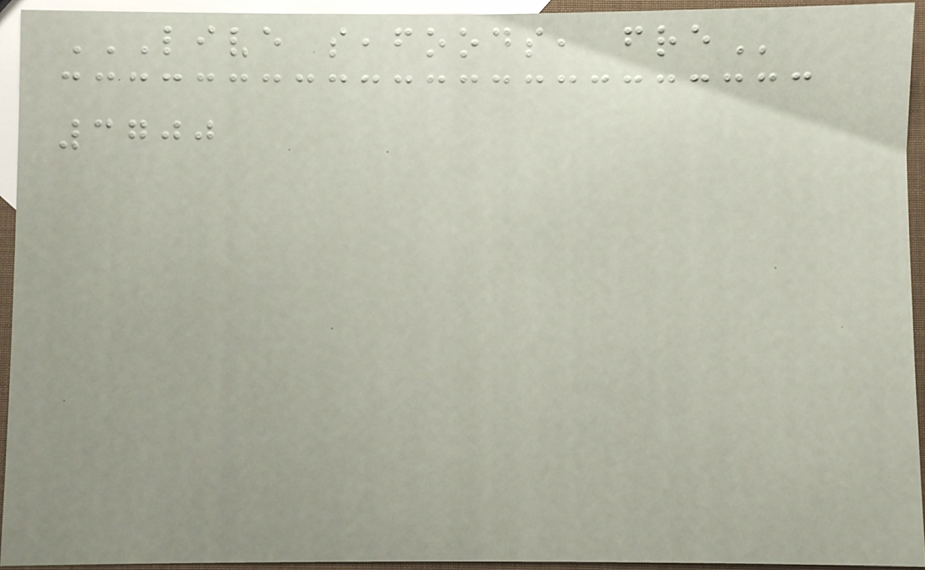LIVE SEAFOODS, FRE
3700
